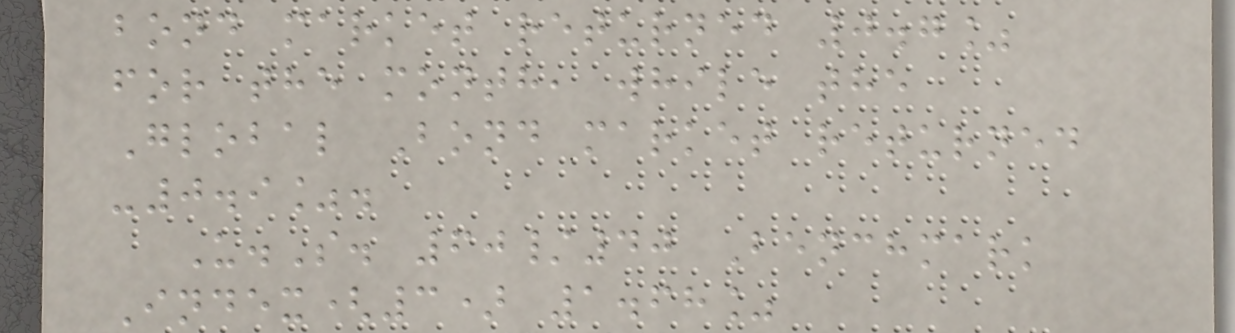bond market returned 0.7%
for the month, while the
Global Bond market returned
-0.9%.
U.S. 60/40 Benchmark
Index(3) 1.68%
